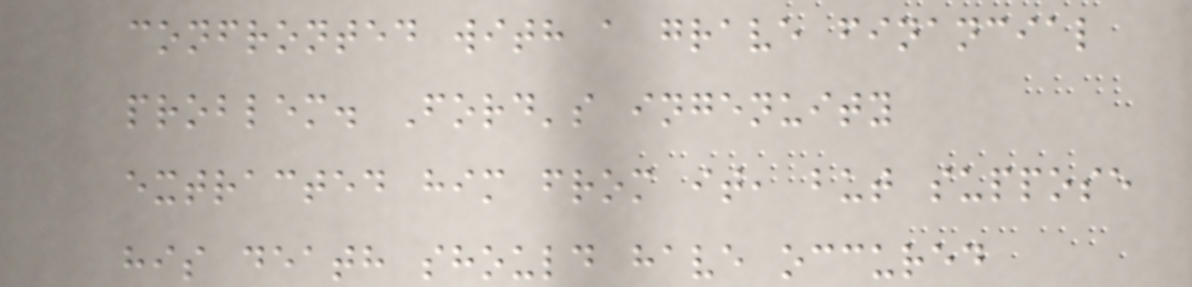confronted with a grave financial
problem. Ford's ingenuity
extracted him from it, but suppose
his death should have occured
